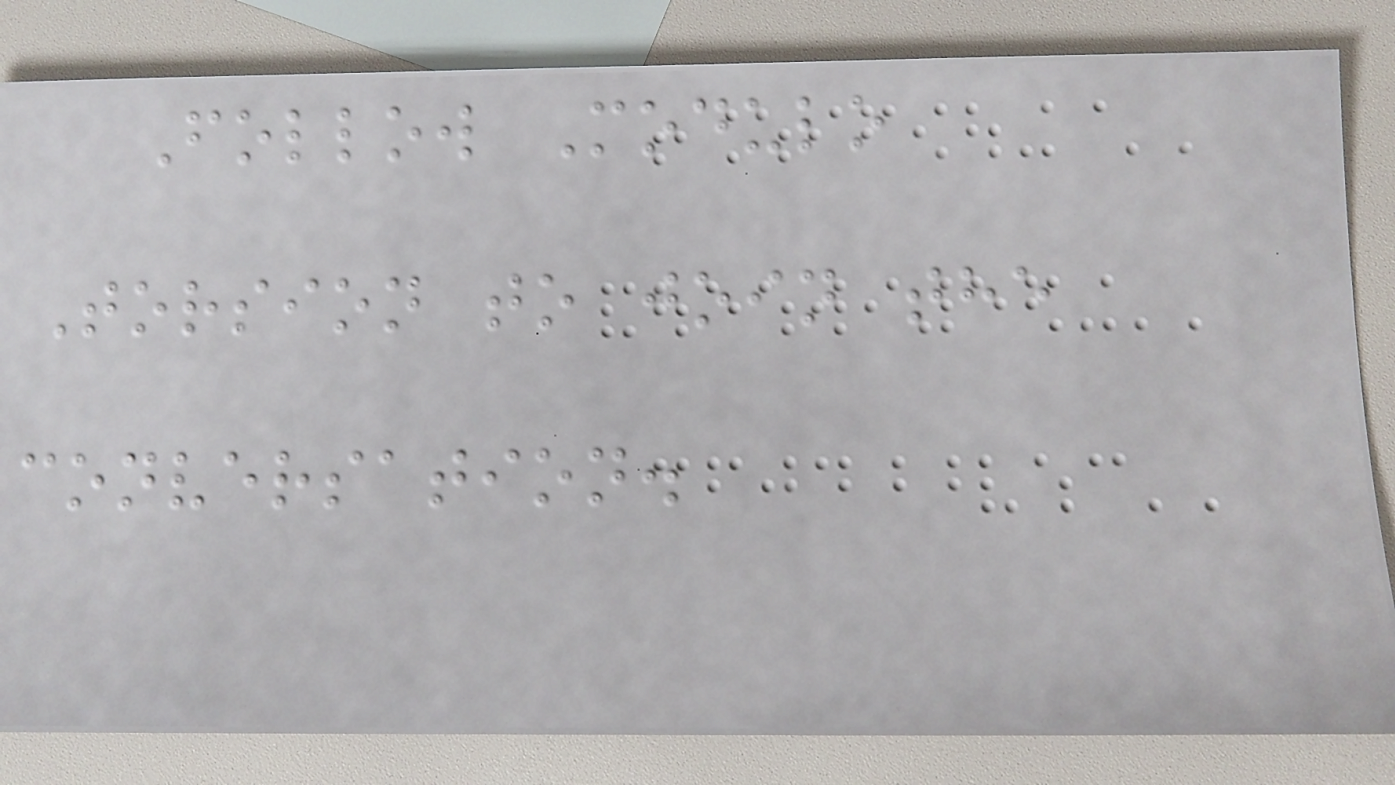Follow Modulo
Torsion to join the
conversation.
